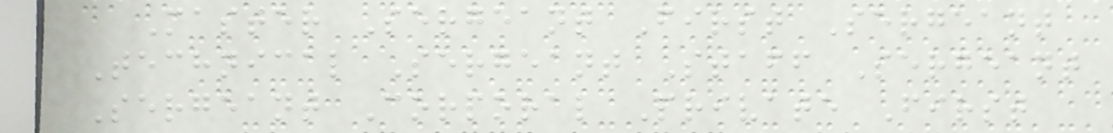Master Sergeant First Sergeant
Technical Sergeant Staff Sergeant
Sergeant Corporal Private First
